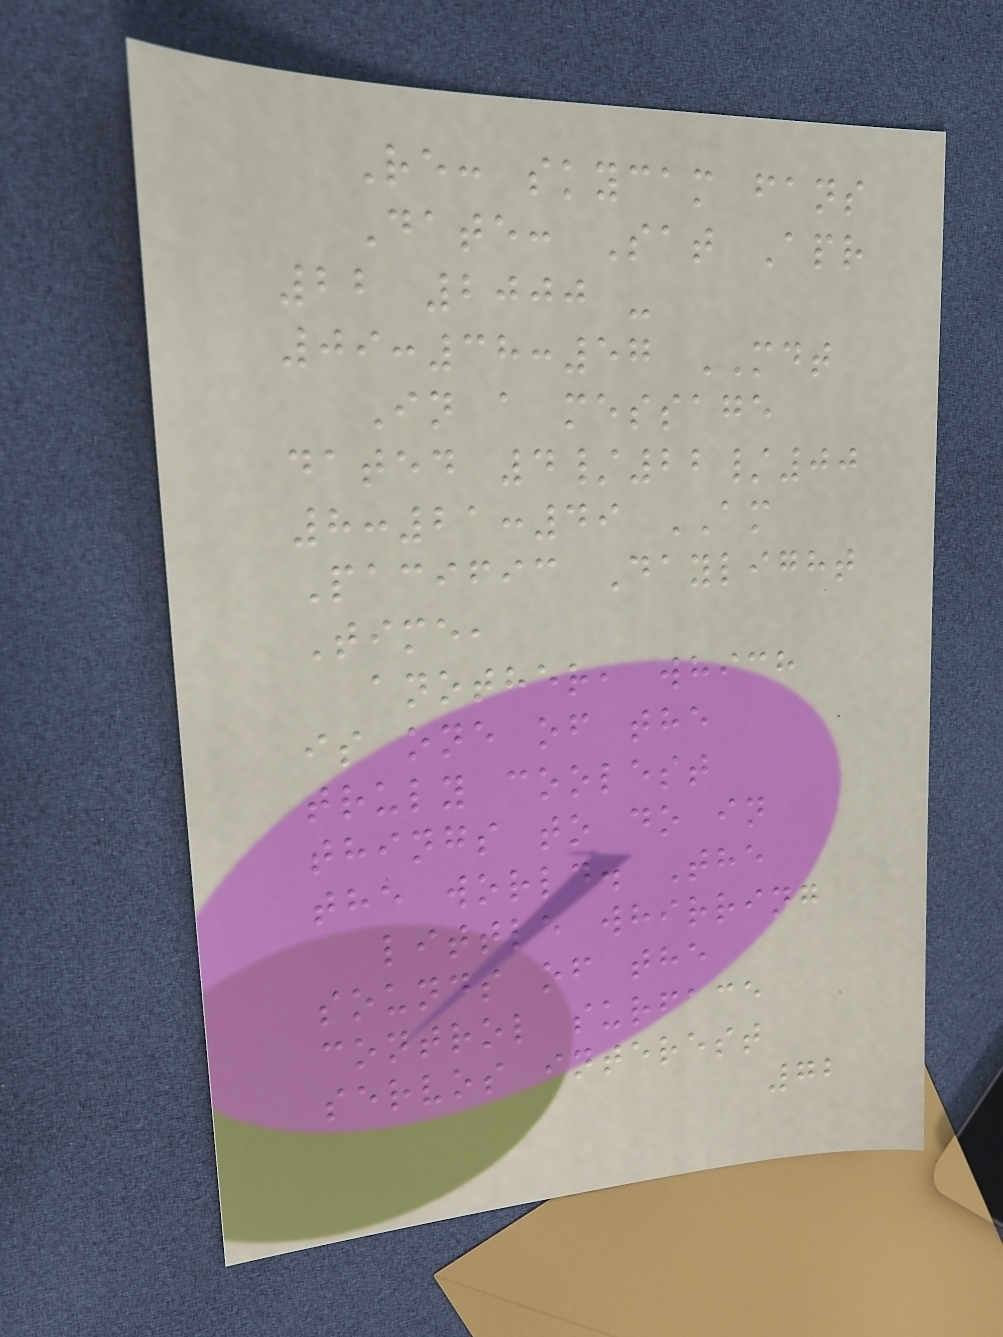Re: skycam fans
Date: Sat Apr
22 2000 -
09:38:57 MDT
In a message
dated 4/22/00
8:21:49 AM
Pacific Daylight
Time,
another, which
is one of the
truly coolest
things to do in
the world. The
little whirring
sounds of the
control surface
servos interest
72
